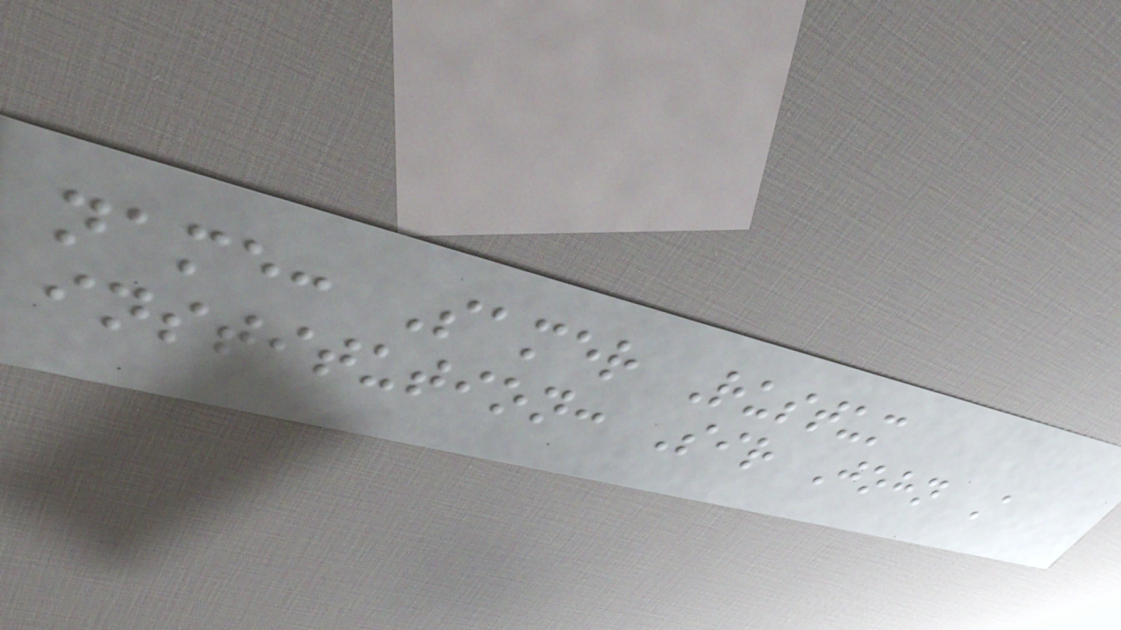name: Samer Rustum
institution: Sir John A
